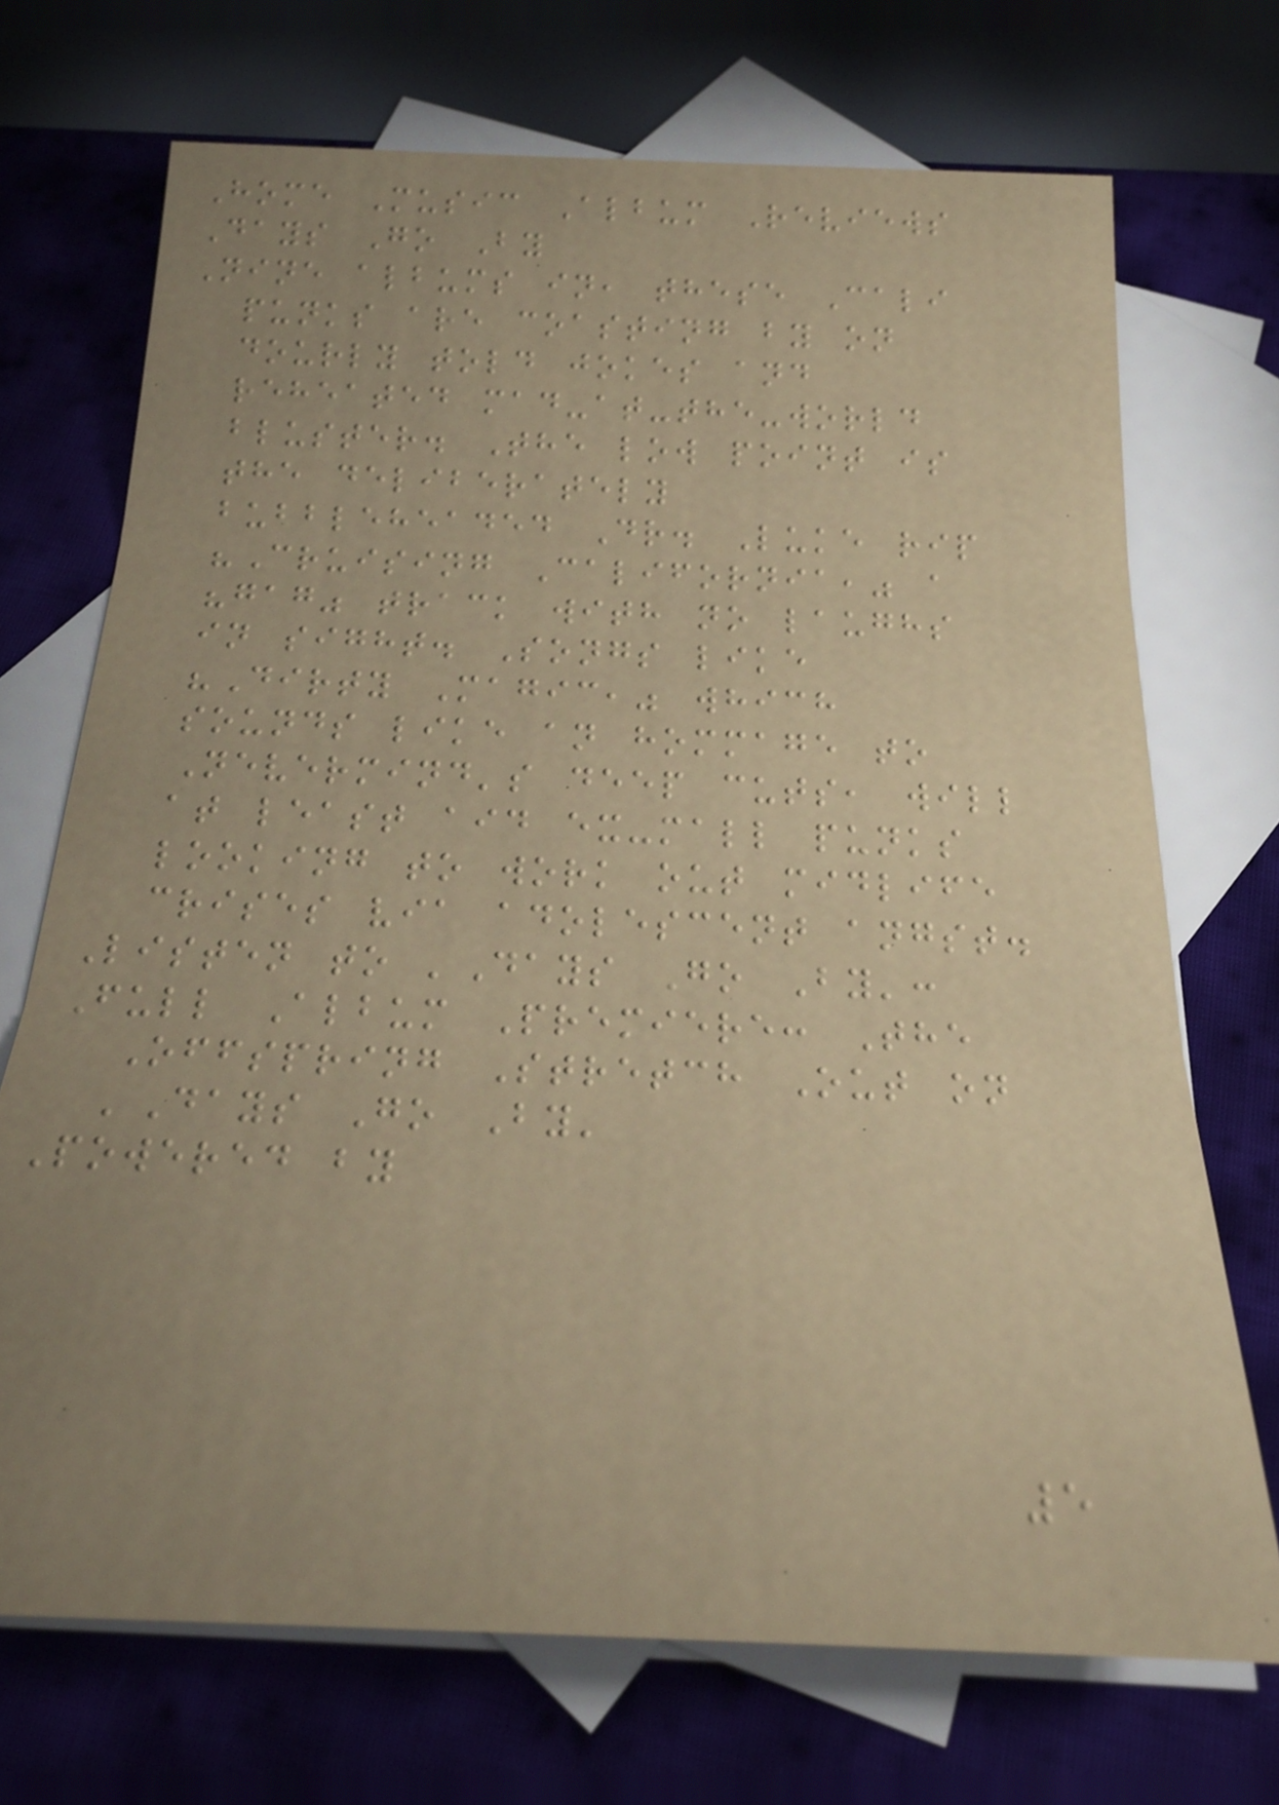Home Music Album Reviews
Days Go By
Nine albums in, these Cali
punks are coasting by on
dourly told jokes and
reheated mad-at-the-world
bluster. The low point is
the deliberately
bubbleheaded Dr. Luke rip
"Cruising California," a
"gag" track with no laughs
in sight. Songs like
"Dirty Magic," which
sounds like an hommage to
Nevermind's deep cuts, will
at least aid ex-mall punks
looking to work out midlife
crises via adolescent angst.
Listen to 'Days Go By':
Full Album Premiere: The
Offspring Stretch Out on
'Days Go By'
Powered by
5
